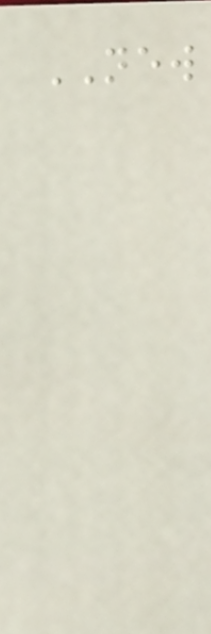NEW
